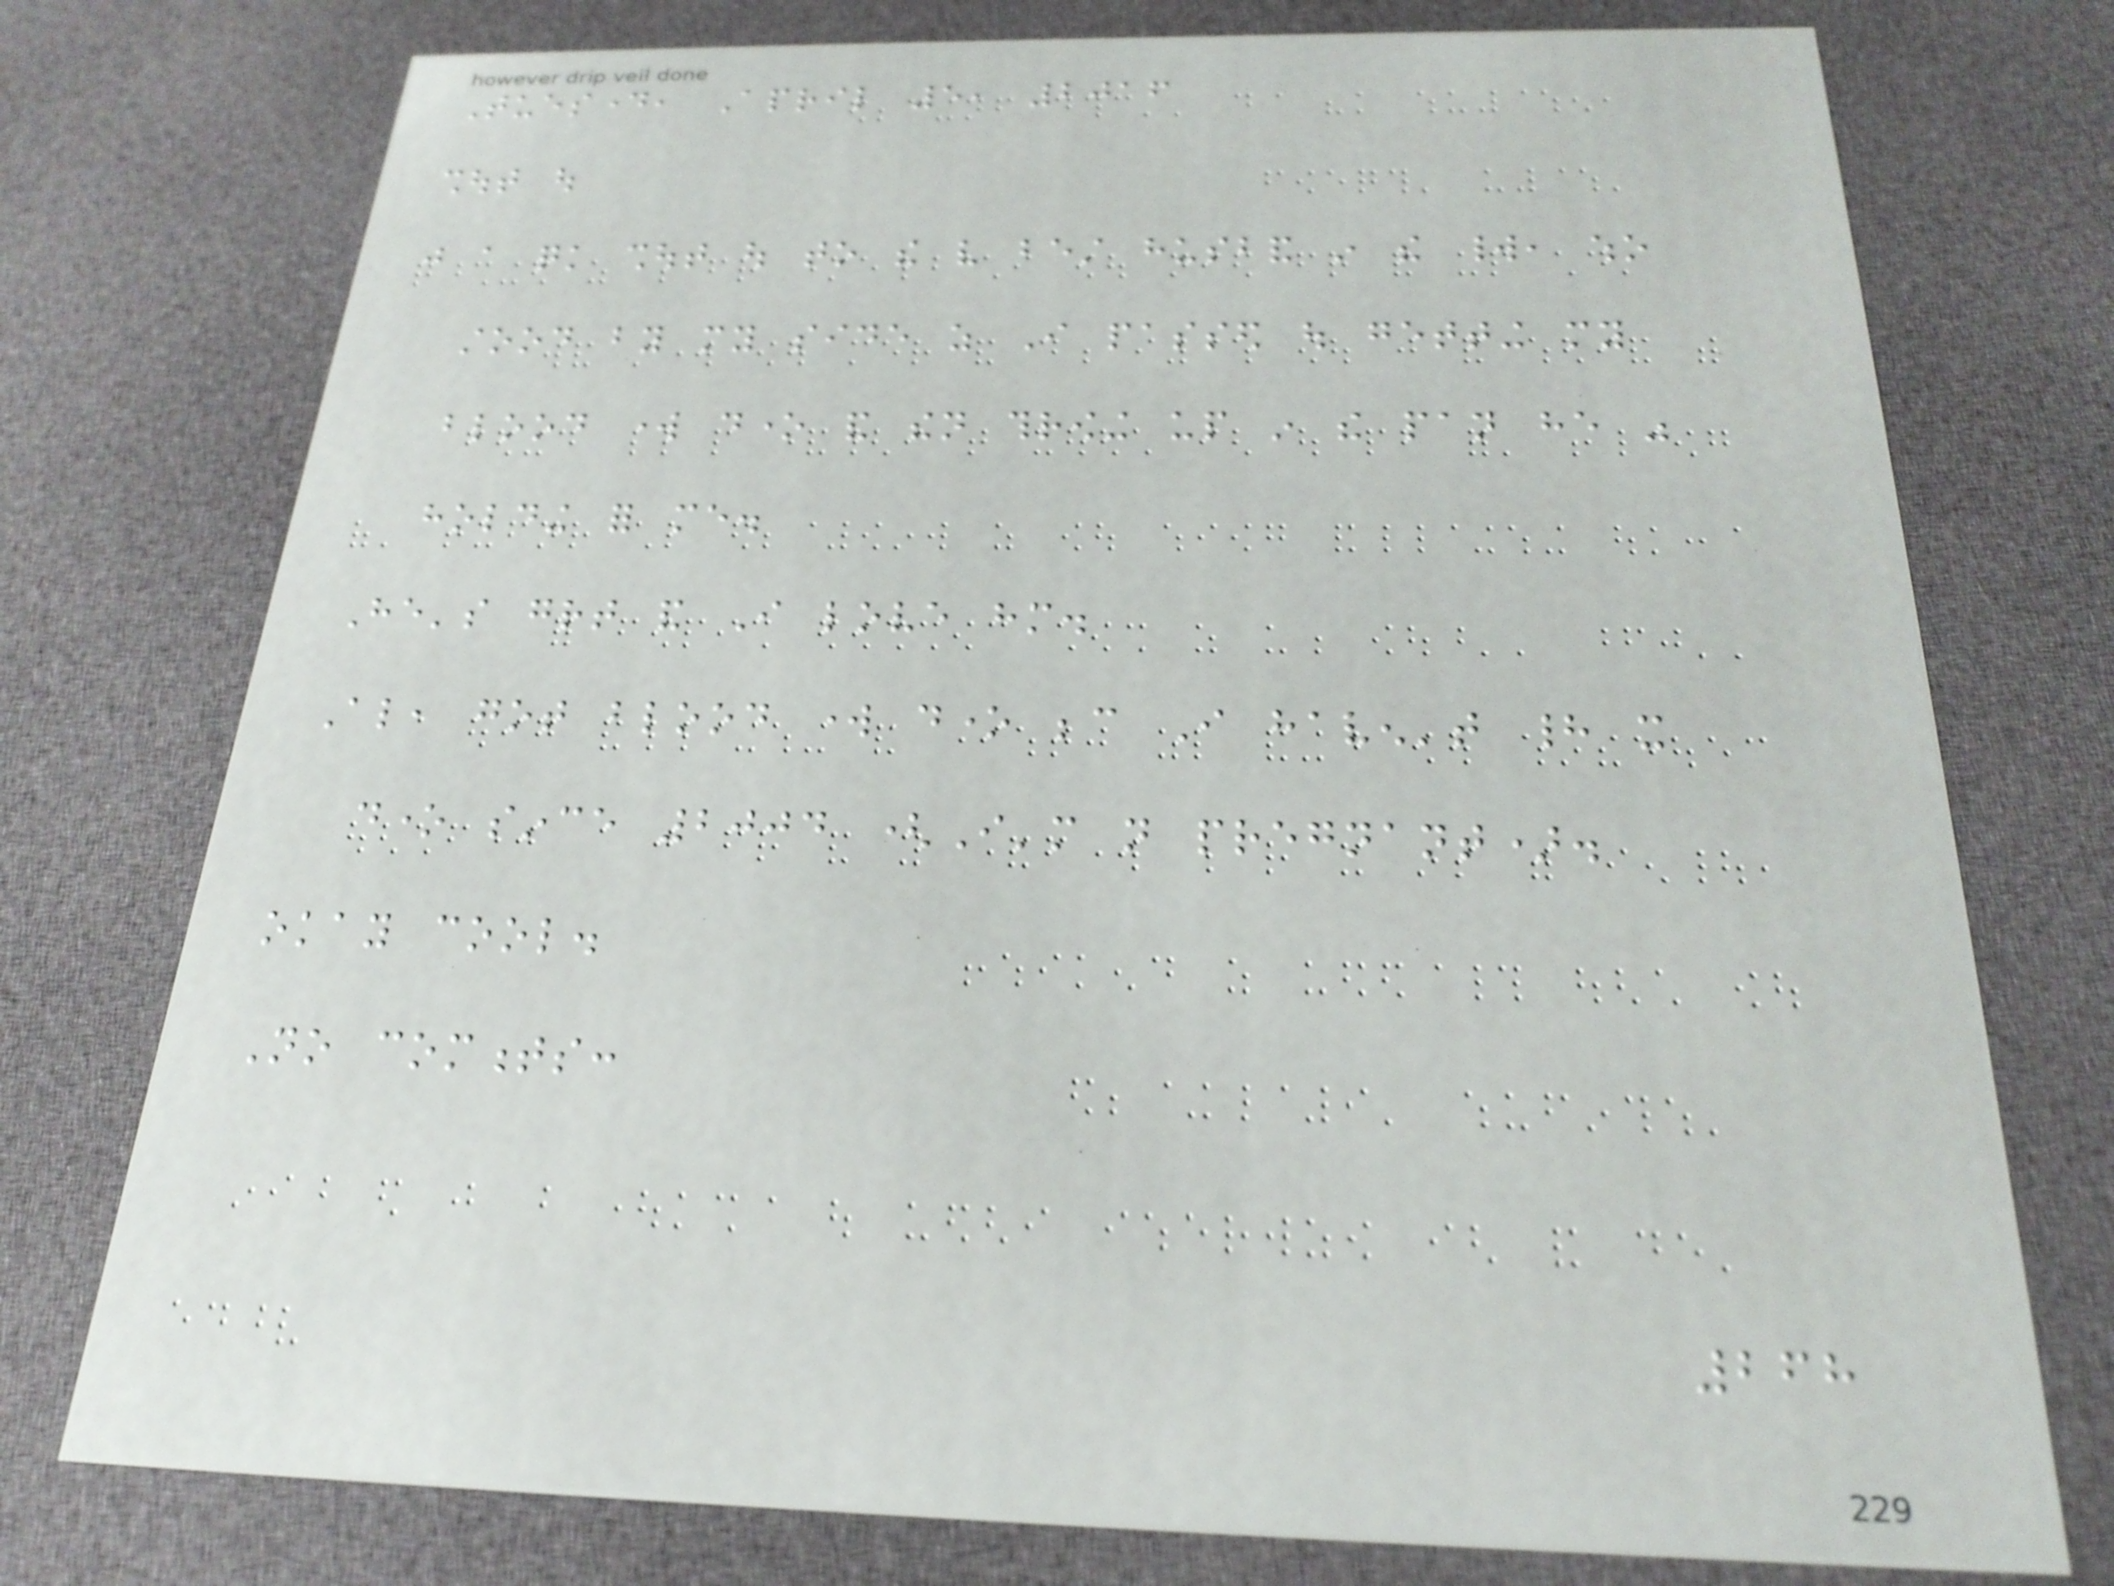Tuesday, April 5, 2016
shout out
just a quick shout out to the very best husband in the world, who
stood by my side as I passed out getting my
blood work done and then throwing up in the pan he was
holding for me.
He's great and I love him.
Also, got blood work done because I haven't had it
done since 2004 (I'm not pregnant).
okay cool.
No comments:
268
